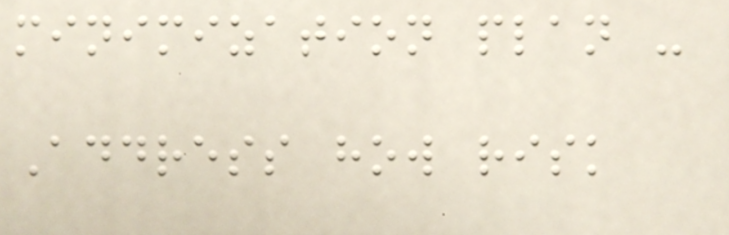minimization plan -
Address how risk
